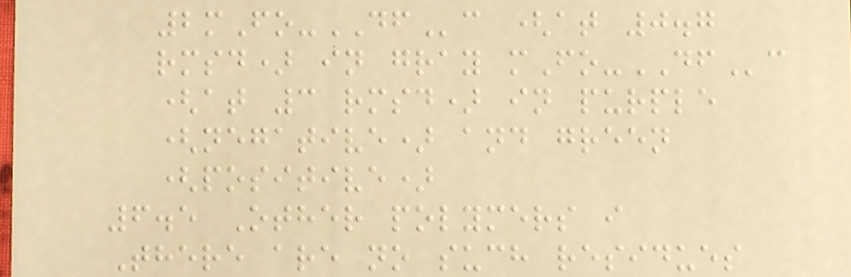2mFo-DFc (at 0.7
rmsd) in gray mFo-DFc
(at 3 rmsd) in purple
(negative) and green
(positive)
6.5 Other polymers i
There are no such residues
